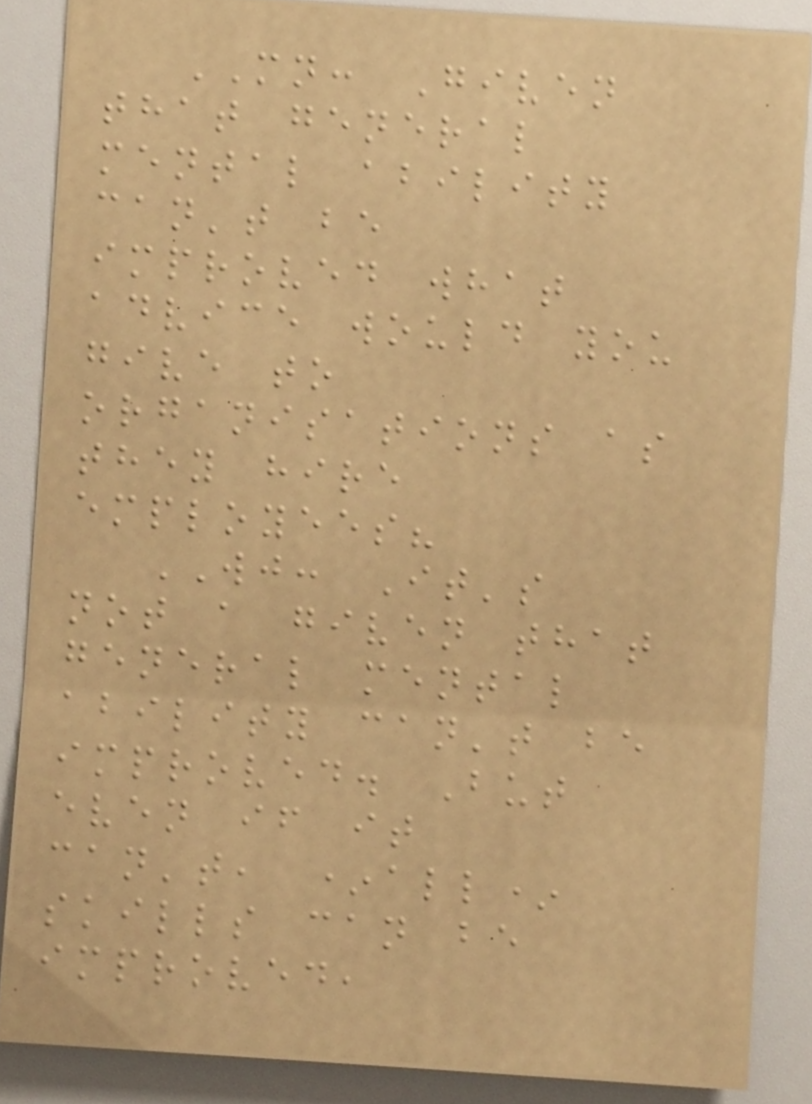MN: Given
that general
mental ability
can't be
improved what
advice would you
give to
organisations as
they hire
employees?
WJ: It's
not a given that
general mental
ability can't be
improved. But
even if it
can't, *all*
skills can be
improved,
